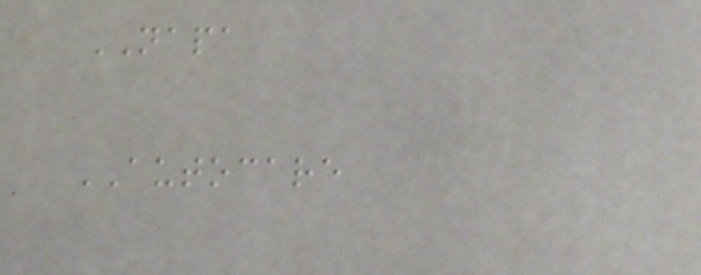NAPA
AUTOCARE
